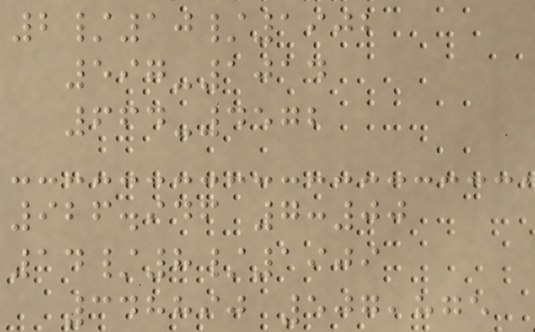2/10/1902
597-1014
664-4572
926.946 7:00
14/8/1909
348890 507,875
